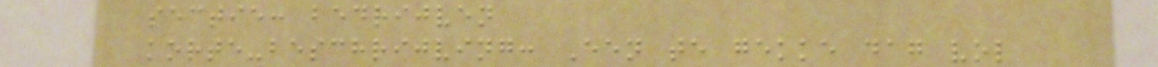sectie: bedrijven
korte-beschrijving: Een te gekke dag vol
